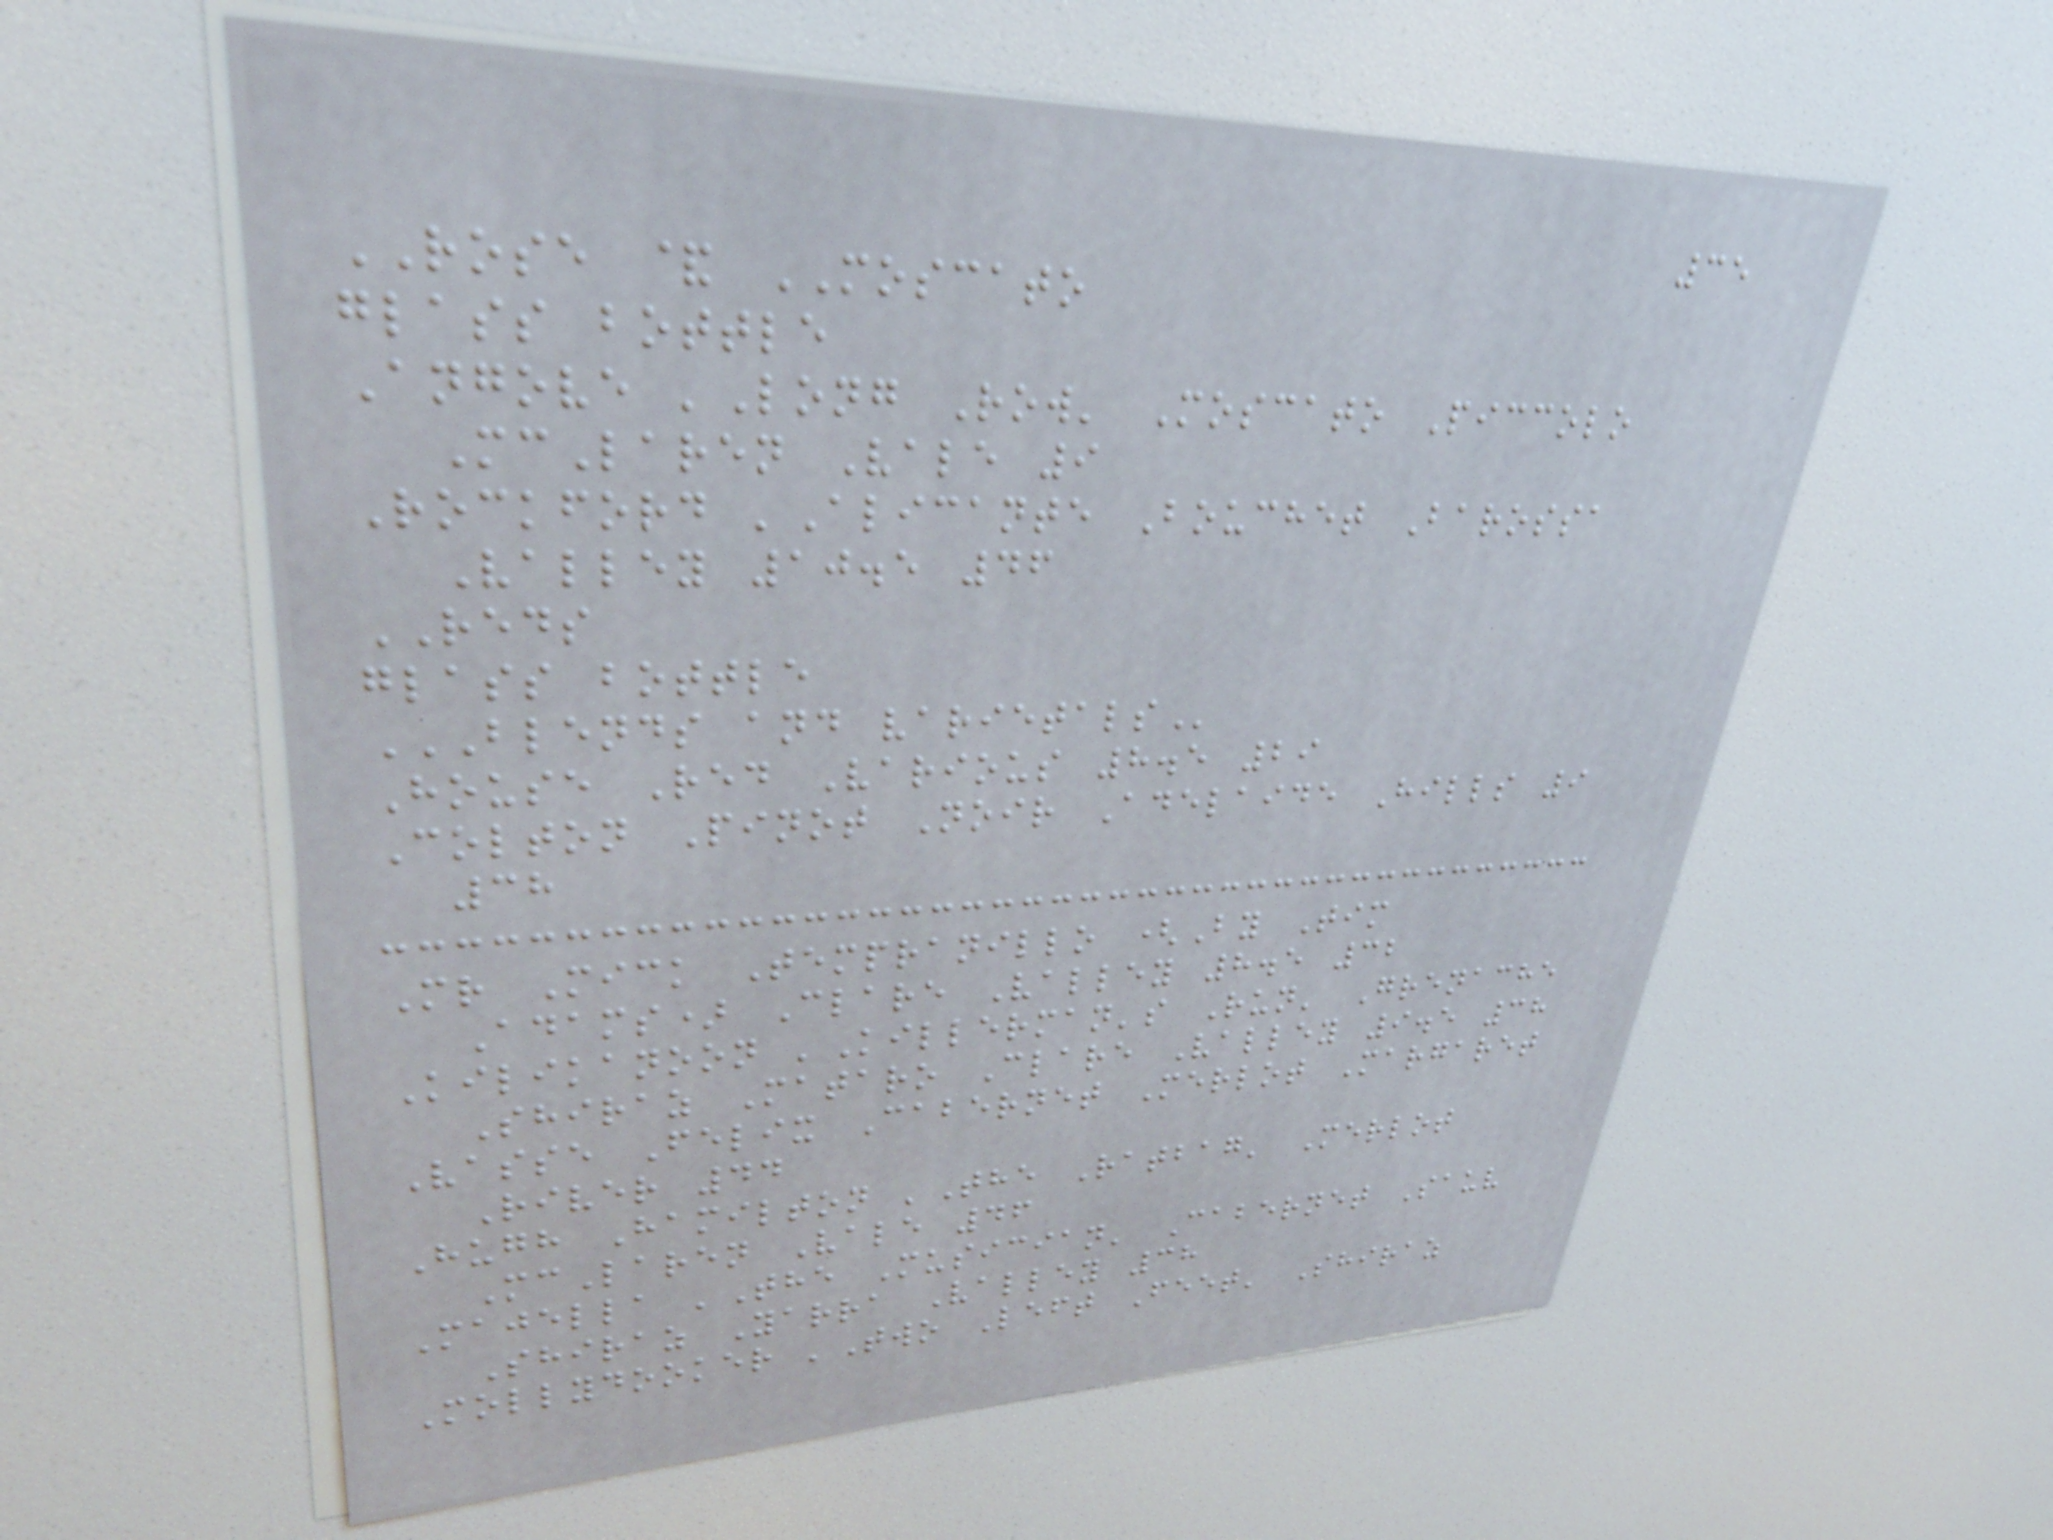35
ROSE & MOSCATO
glass bottle
Angove 'Long Row' Moscato Piccolo
McLaren Vale 9
Rockford 'Alicante Bouchet Barossa
Valley 10.5 46
REDS
glass bottle
BLENDS AND VARIETALS
House Red Various 8.5 29
Colton Pinot Noir Adelaide Hills 9
38
Mr Mick Tempranillo (By Tim
Adams) Clare Valley 8.5 32
Kilikanoon 'Killerman's Run' Grenache
Shiraz Mataro Clare Valley 9.5 38
Vasse Felix Cabernet Merlot Margaret
River 44
Hugh Hamilton 'The Ratbag' Merlot
McLaren Vale 46
Majella 'The Musician' Cabernet Sauv
Shiraz Yarra Valley 38
Mollydooker 'Two Left Feet' Shiraz
